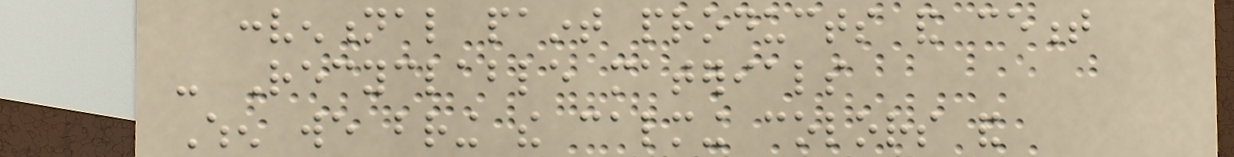conventional paint products and cement
- Recyclable materials
When we bring the calming colors and
